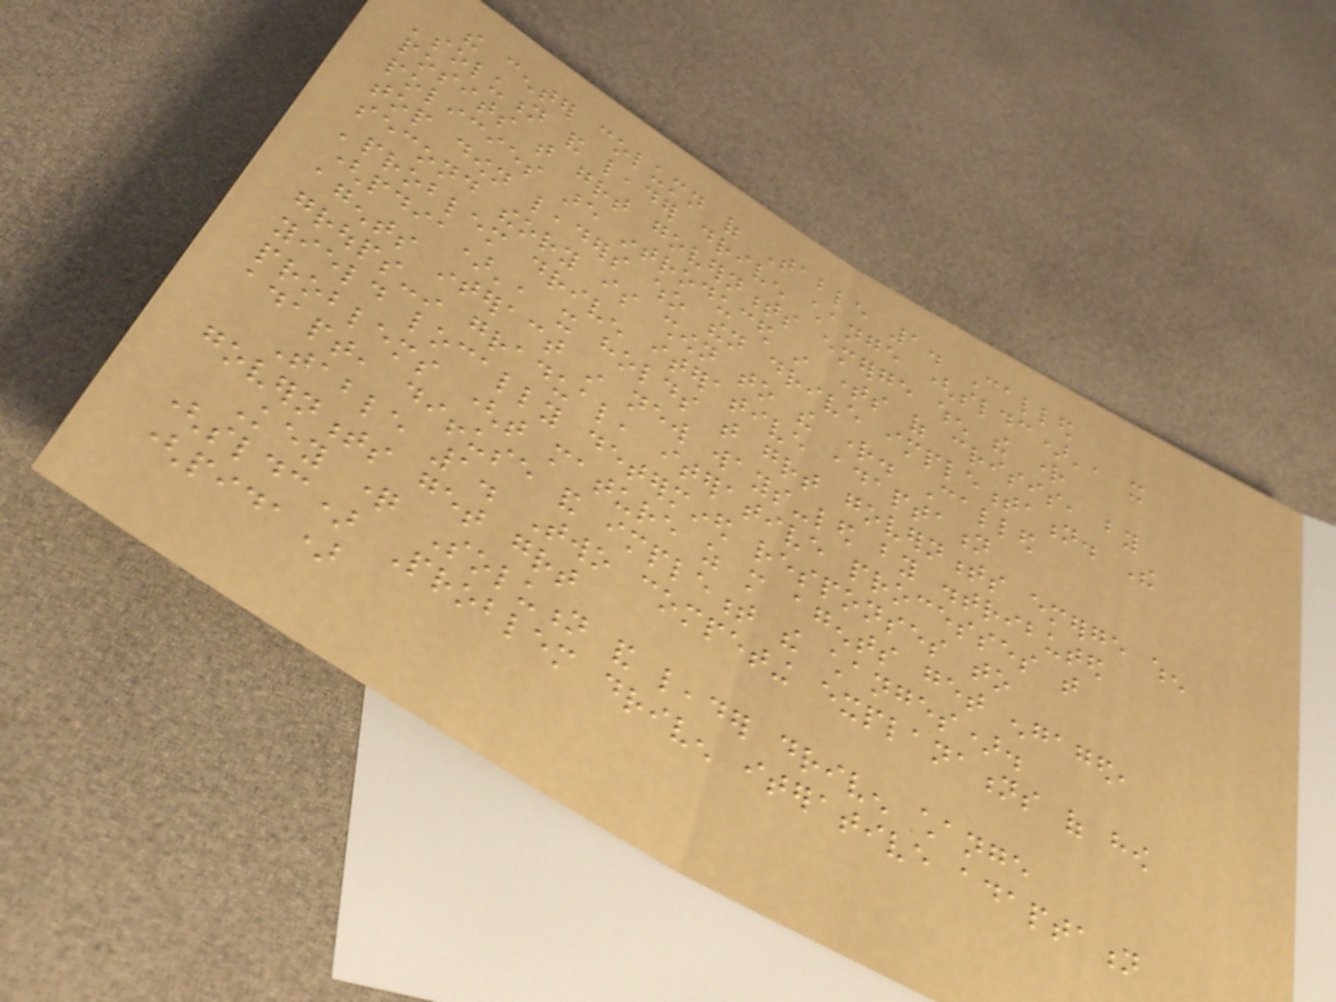the center column of Table 1. Called
'solution and leader driven change (sldc)', it
posits that great governments emerge when the right
policies are introduced in times of crisis, by
top down leaders who then drive implementation. The
second theory is shown to the right. Called
'problem driven iterative adaptation
(pdia)', it holds that great governments emerge when
agents interact in new ways-led by distributed
groups-in gradual, iterative processes that
yield locally determined responses to
problems (that mature as more agents get engaged,
adapt, diffuse and implement the changes).
Table 1. Two competing explanations of how
governments get great
Key question Solution and leader driven change
(sldc) Problem driven iterative adaptation
(pida)
